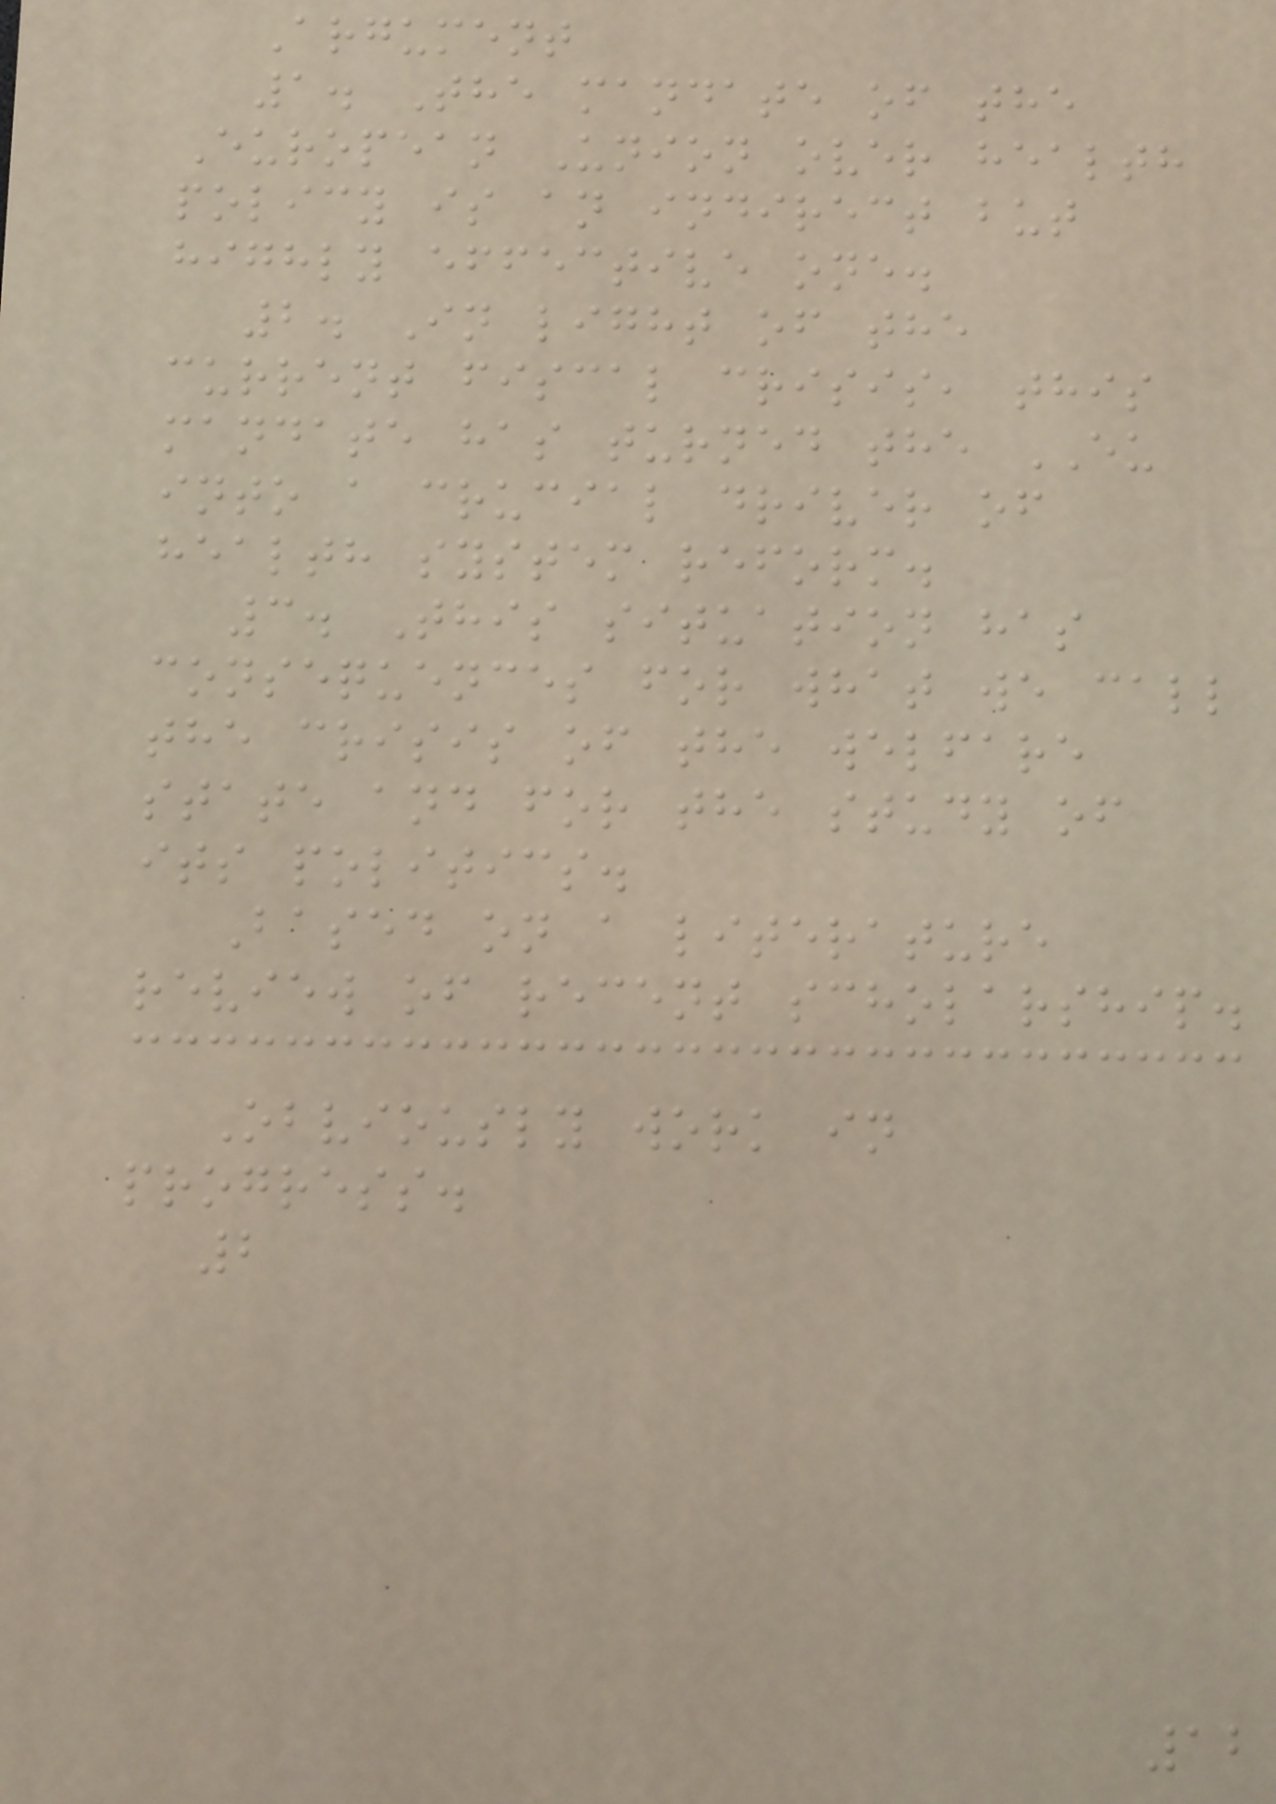Argument
1. The mandate of the
European Union over health
policy is an indirect but
highly effective one.
2. In light of the
current fiscal crisis, this
mandate has turned the EU
into a crucial driver of
health system reform.
3. This situation has
consequences for what we call
the crisis of the welfare
state and for the study of
its politics.
Based on a literature
review of recent scholarship.
Obviously work in
progress.
2
12
